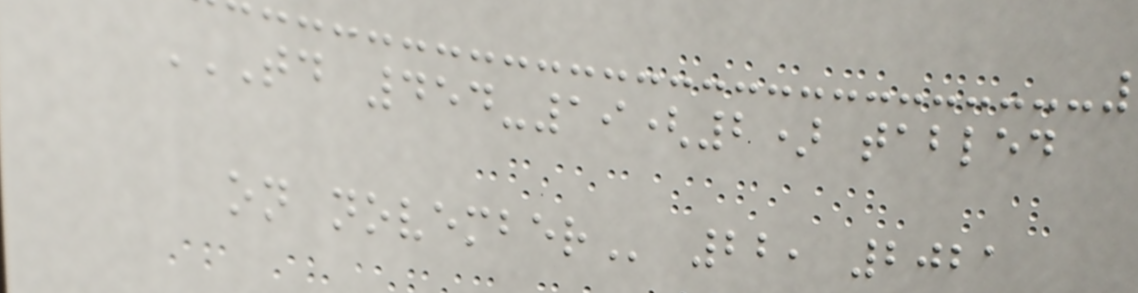TD 454-19(2) TABLED
ON NOVEMBER 22, 2021
